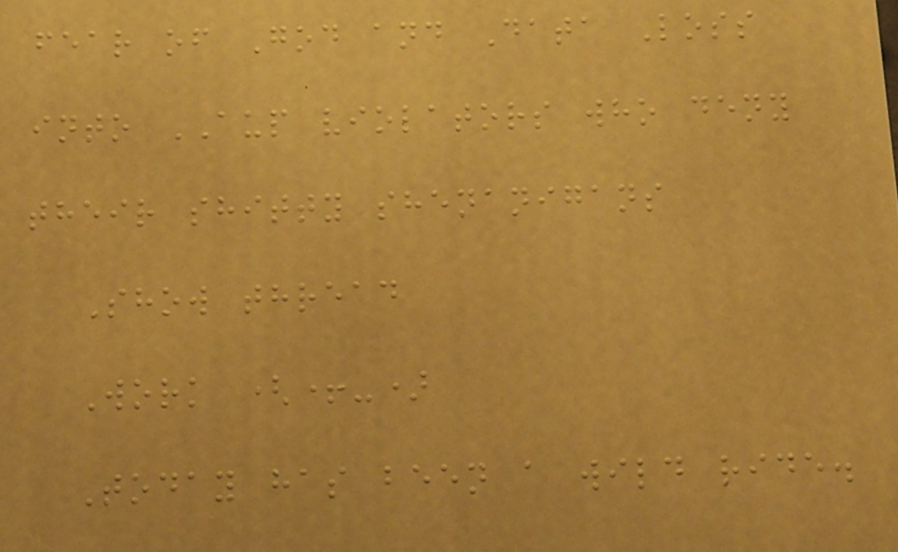fear of God and Data Loss
into AUP violators who deny
their shitty shenanigans
Show thread
Work (+-)
Today has been a wild ride.
